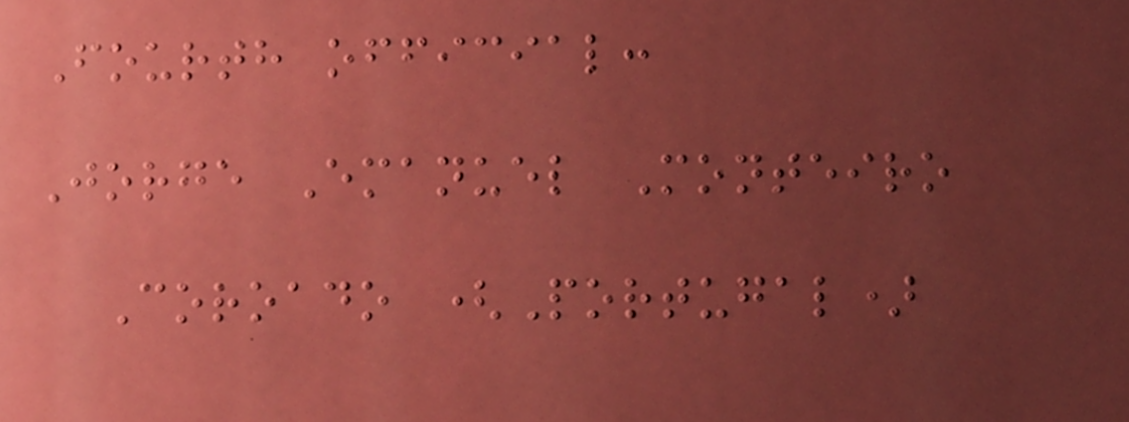Fourth official:
Jorge Emanuel Monteiro
Coroado (Portugal)
